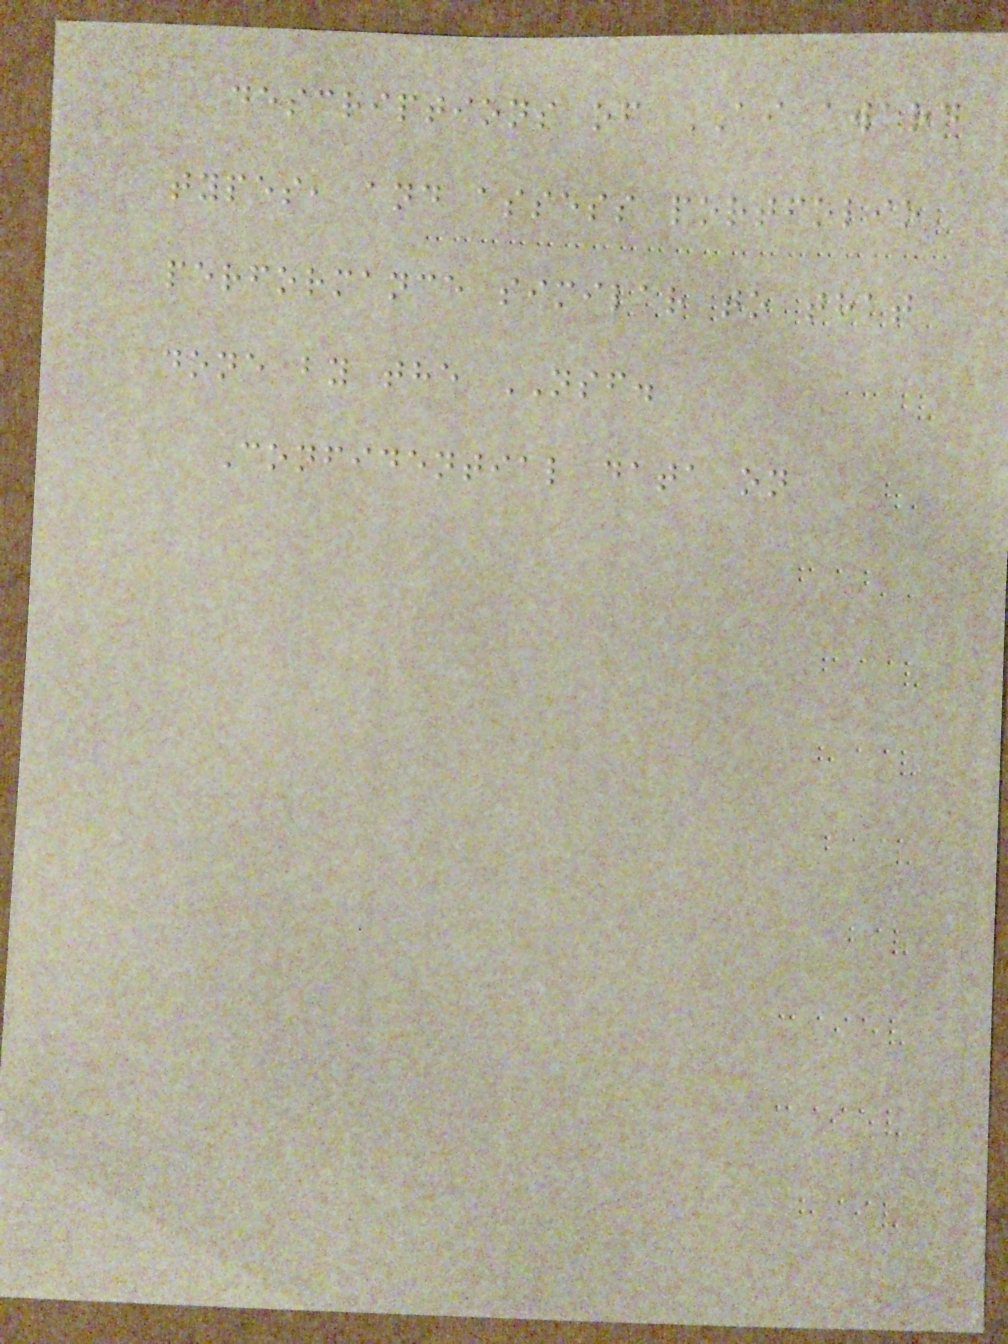descriptions of AI award
types, and assess portfolio
performance similar to that
done by the NSF.
Confidential data on
